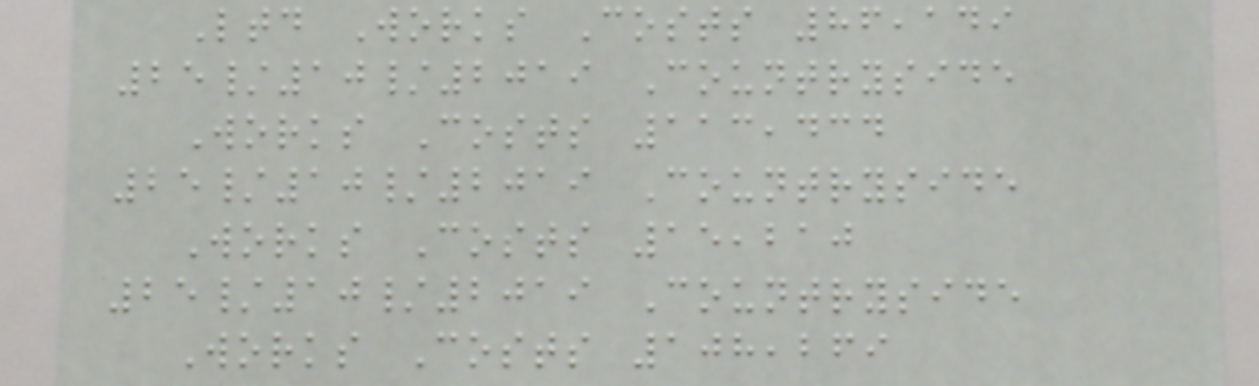Ltd Works Costs 86,149
25/10/2019 Countryside
Works Costs 113,434
25/10/2019 Countryside
Works Costs 15,210
25/10/2019 Countryside
Works Costs 108,269
